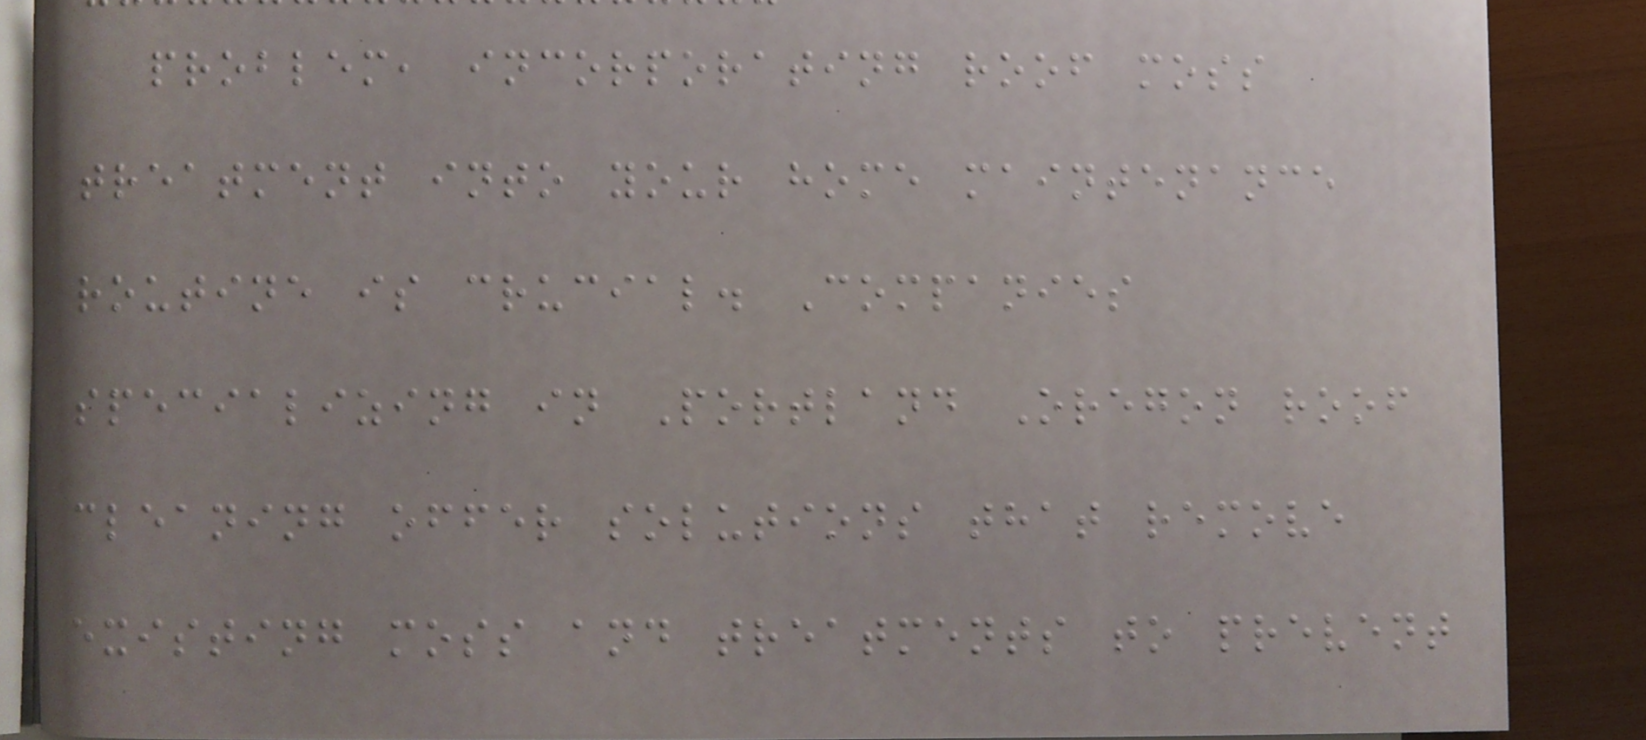problem, incorporating roof moss
treatment into your home maintenance
routine is crucial. Companies
specializing in Portland Oregon roof
cleaning offer solutions that remove
existing moss and treatments to prevent
